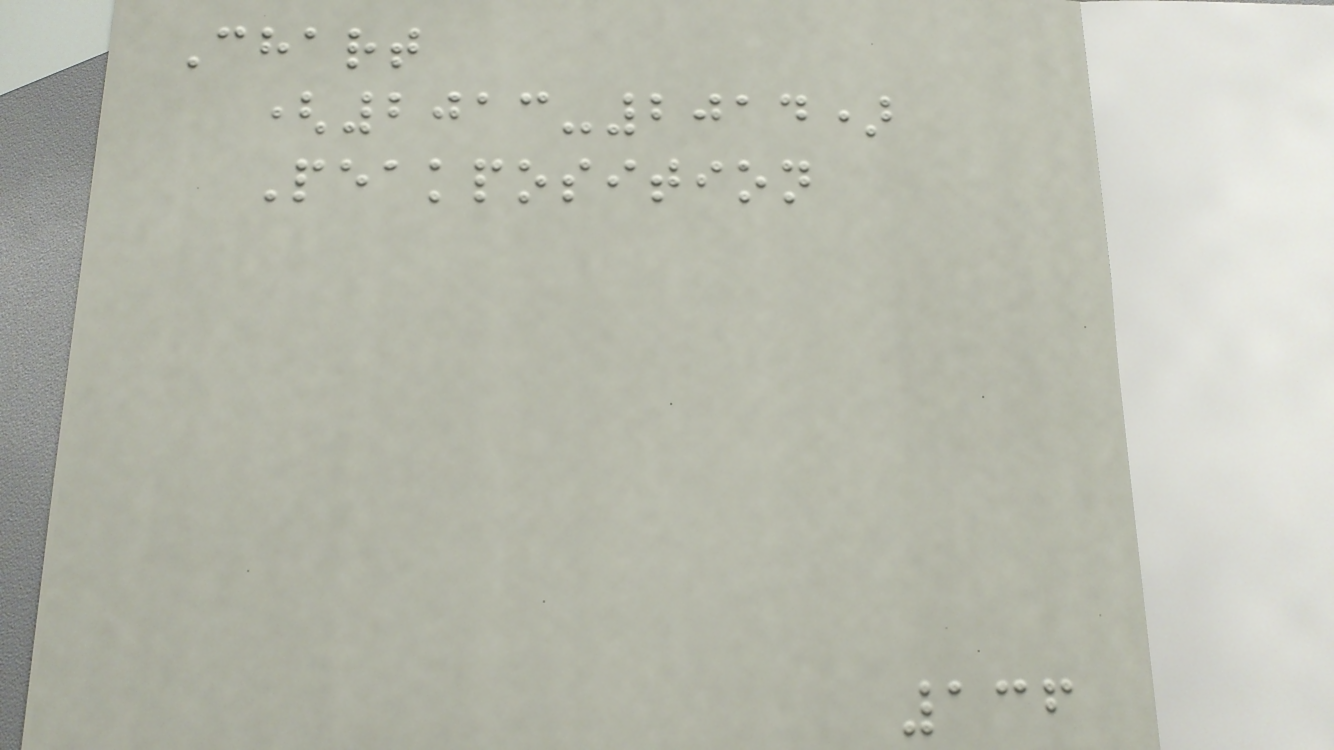Chart
(2013-2014)
Peakposition
136
